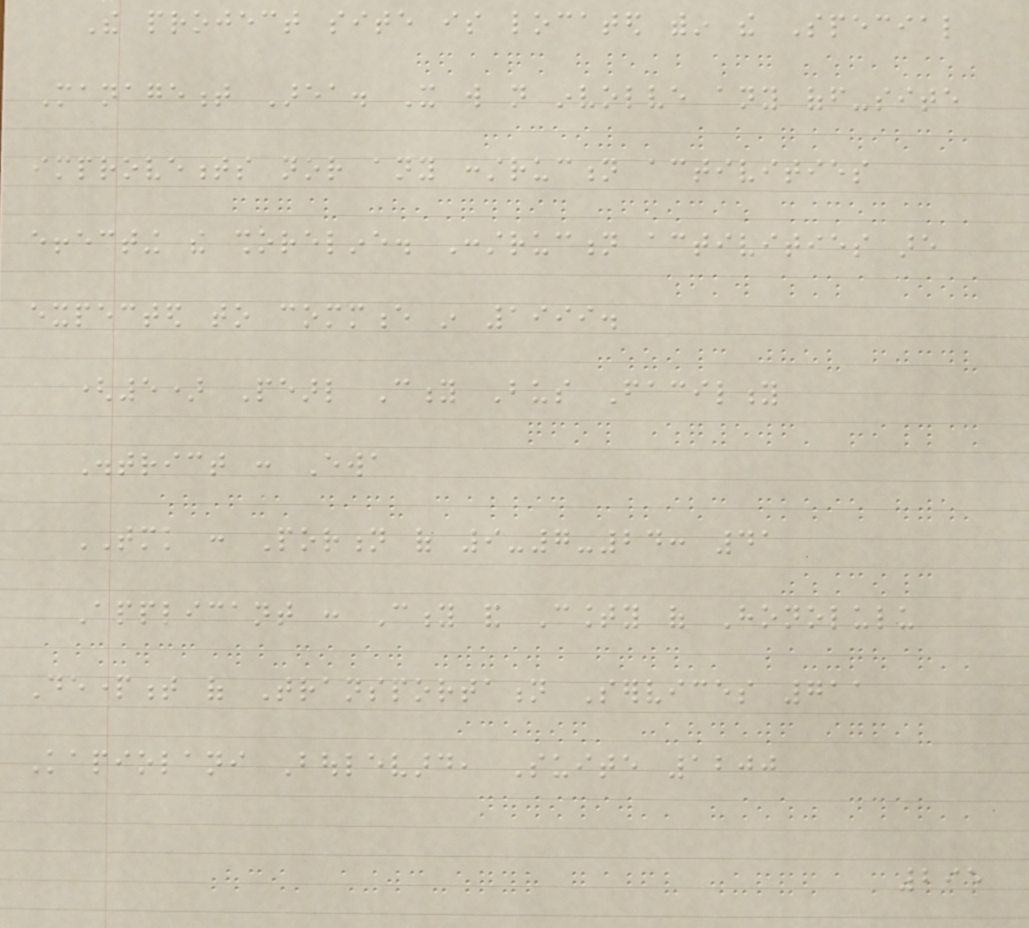The project site is located within the Special
Management Area. It will not involve any off-site
improvements nor any construction activities
effecting the shoreline. Construction activities are
expected to commence in 1999.
(5) Pearl City Bus Facility
District : Ewa
TMK : Portion of 9-7-24: 41
Applicant : City and County of Honolulu
Department of Transportation Services 711
Kapiolani Boulevard, Suite 1200
295
